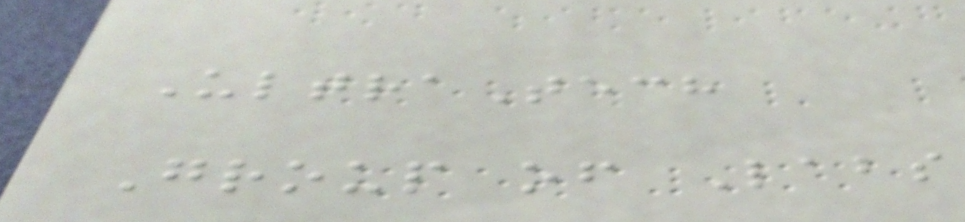UltraTech
Group of Labs
